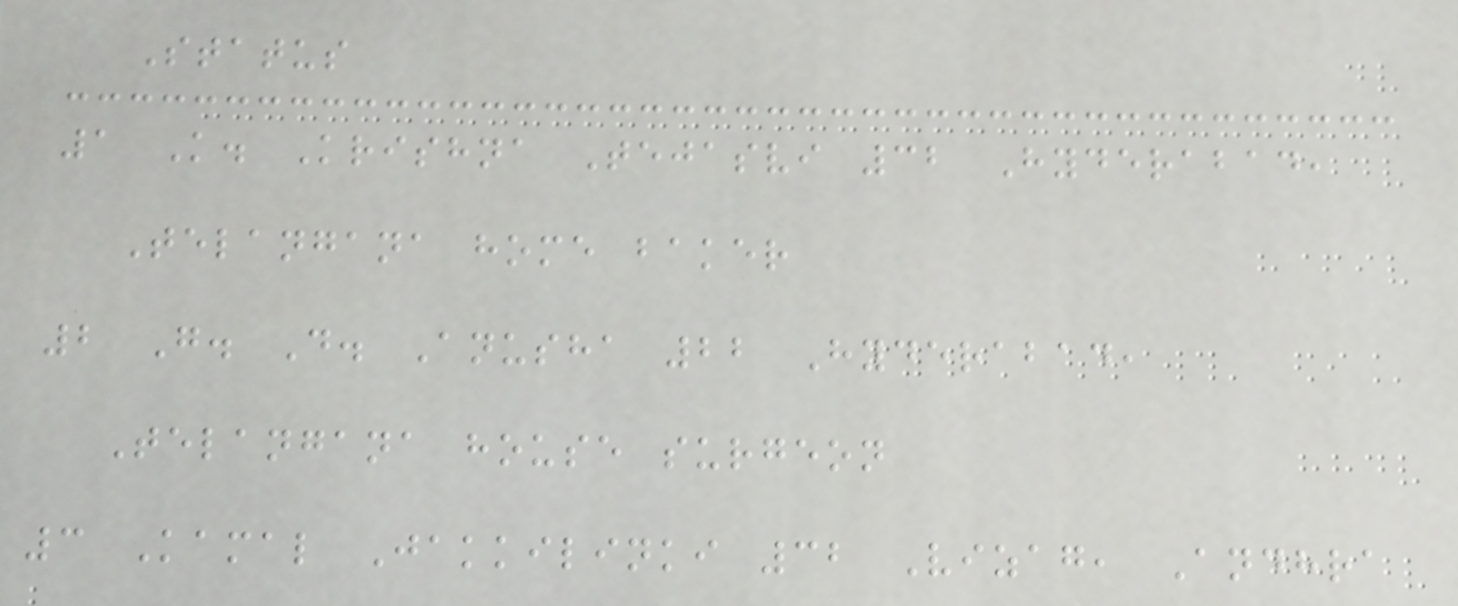Status
1 K. Krishna Tejasvi 32 Hyderabad,
Telangana home baker
2 G. D. Anusha 22 Hyderabad,
Telangana house surgeon
3 Kamal Jakkilinki 32 Vizag, Andhra
